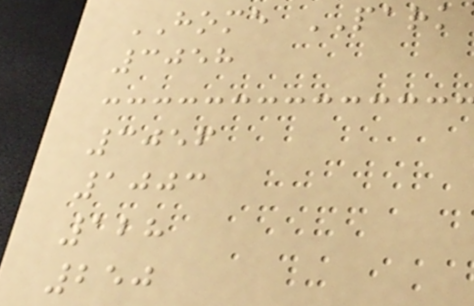HOME PARK
3058
3056
1003
128
250
